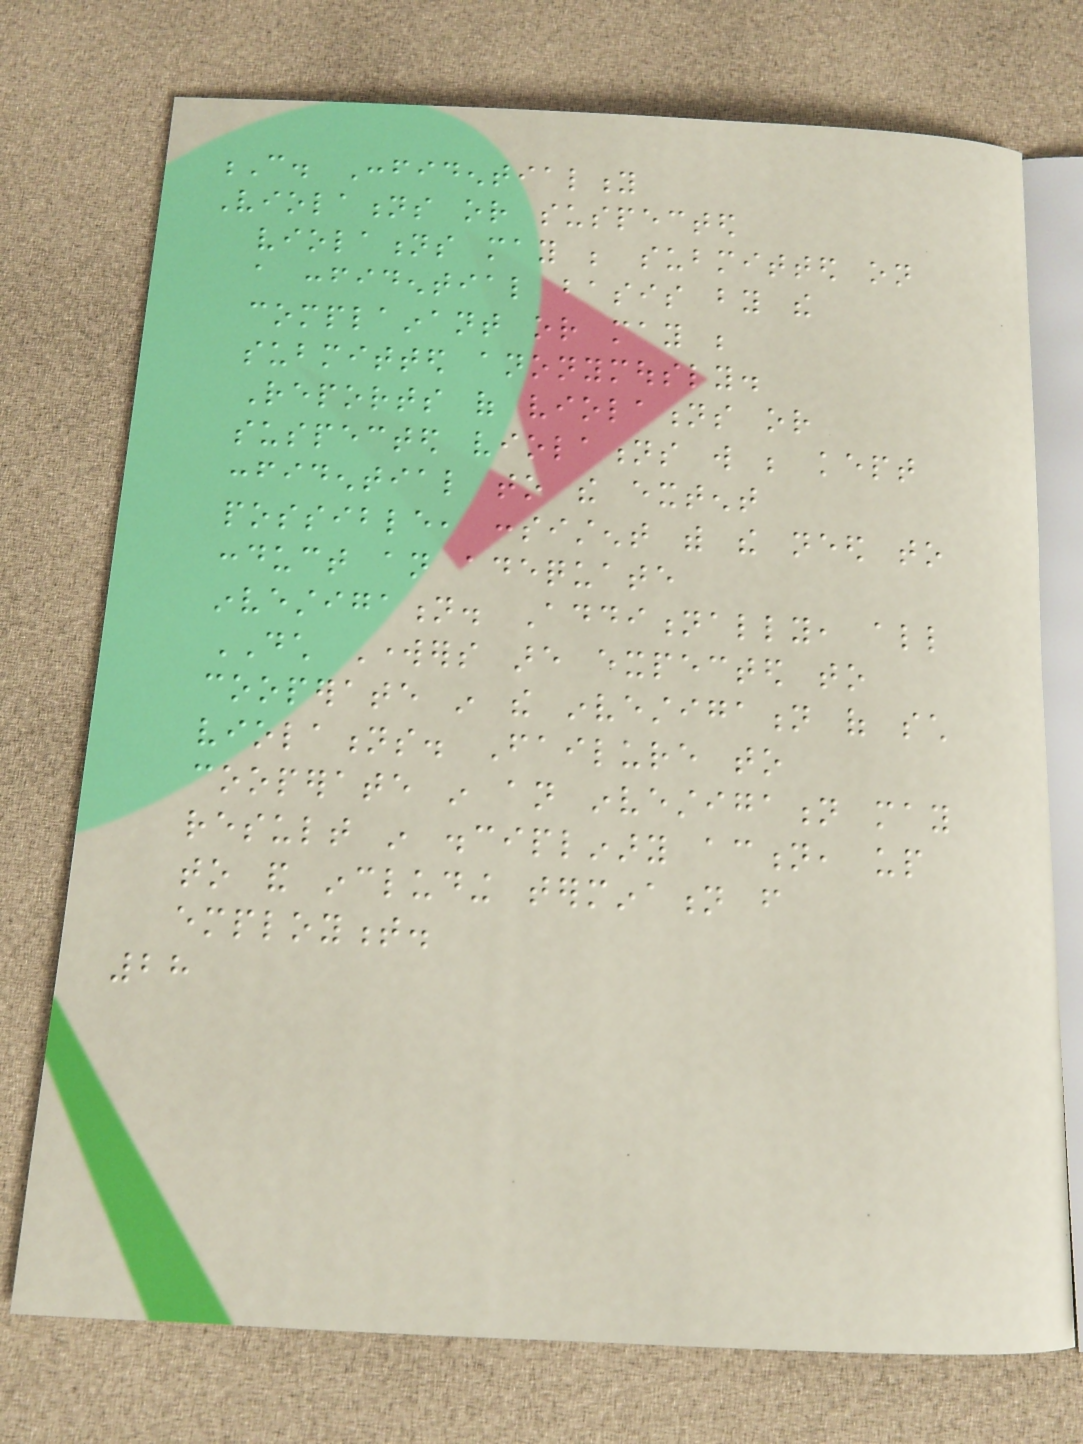C. Confidentiality
Violations or suspected
violations may be submitted on
a confidential basis by the
complainant or may be
submitted anonymously.
Reports of violations or
suspected violations will be kept
confidential to the extent
possible, consistent with the need to
conduct an adequate
investigation. Additionally, all
DCH Workers are expected to
cooperate in the investigation of such
violations. Failure to
cooperate in an investigation may
result in disciplinary action, up
to and including termination from
employment.
28
